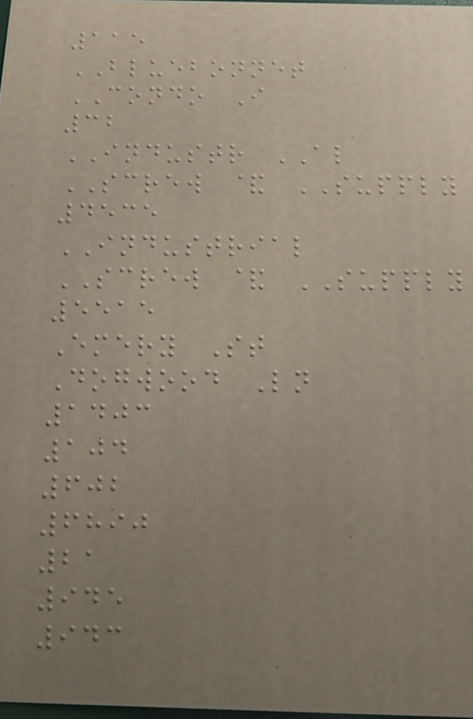115
BLUEBONNET
CONDO I
32
INDUSTR AL
SCREW & SUPPLY
4535
INDUSTRIAL
SCREW & SUPPLY
5515
Emery St
Dogwood Ln
1403
104
602
6890
21
945
943
